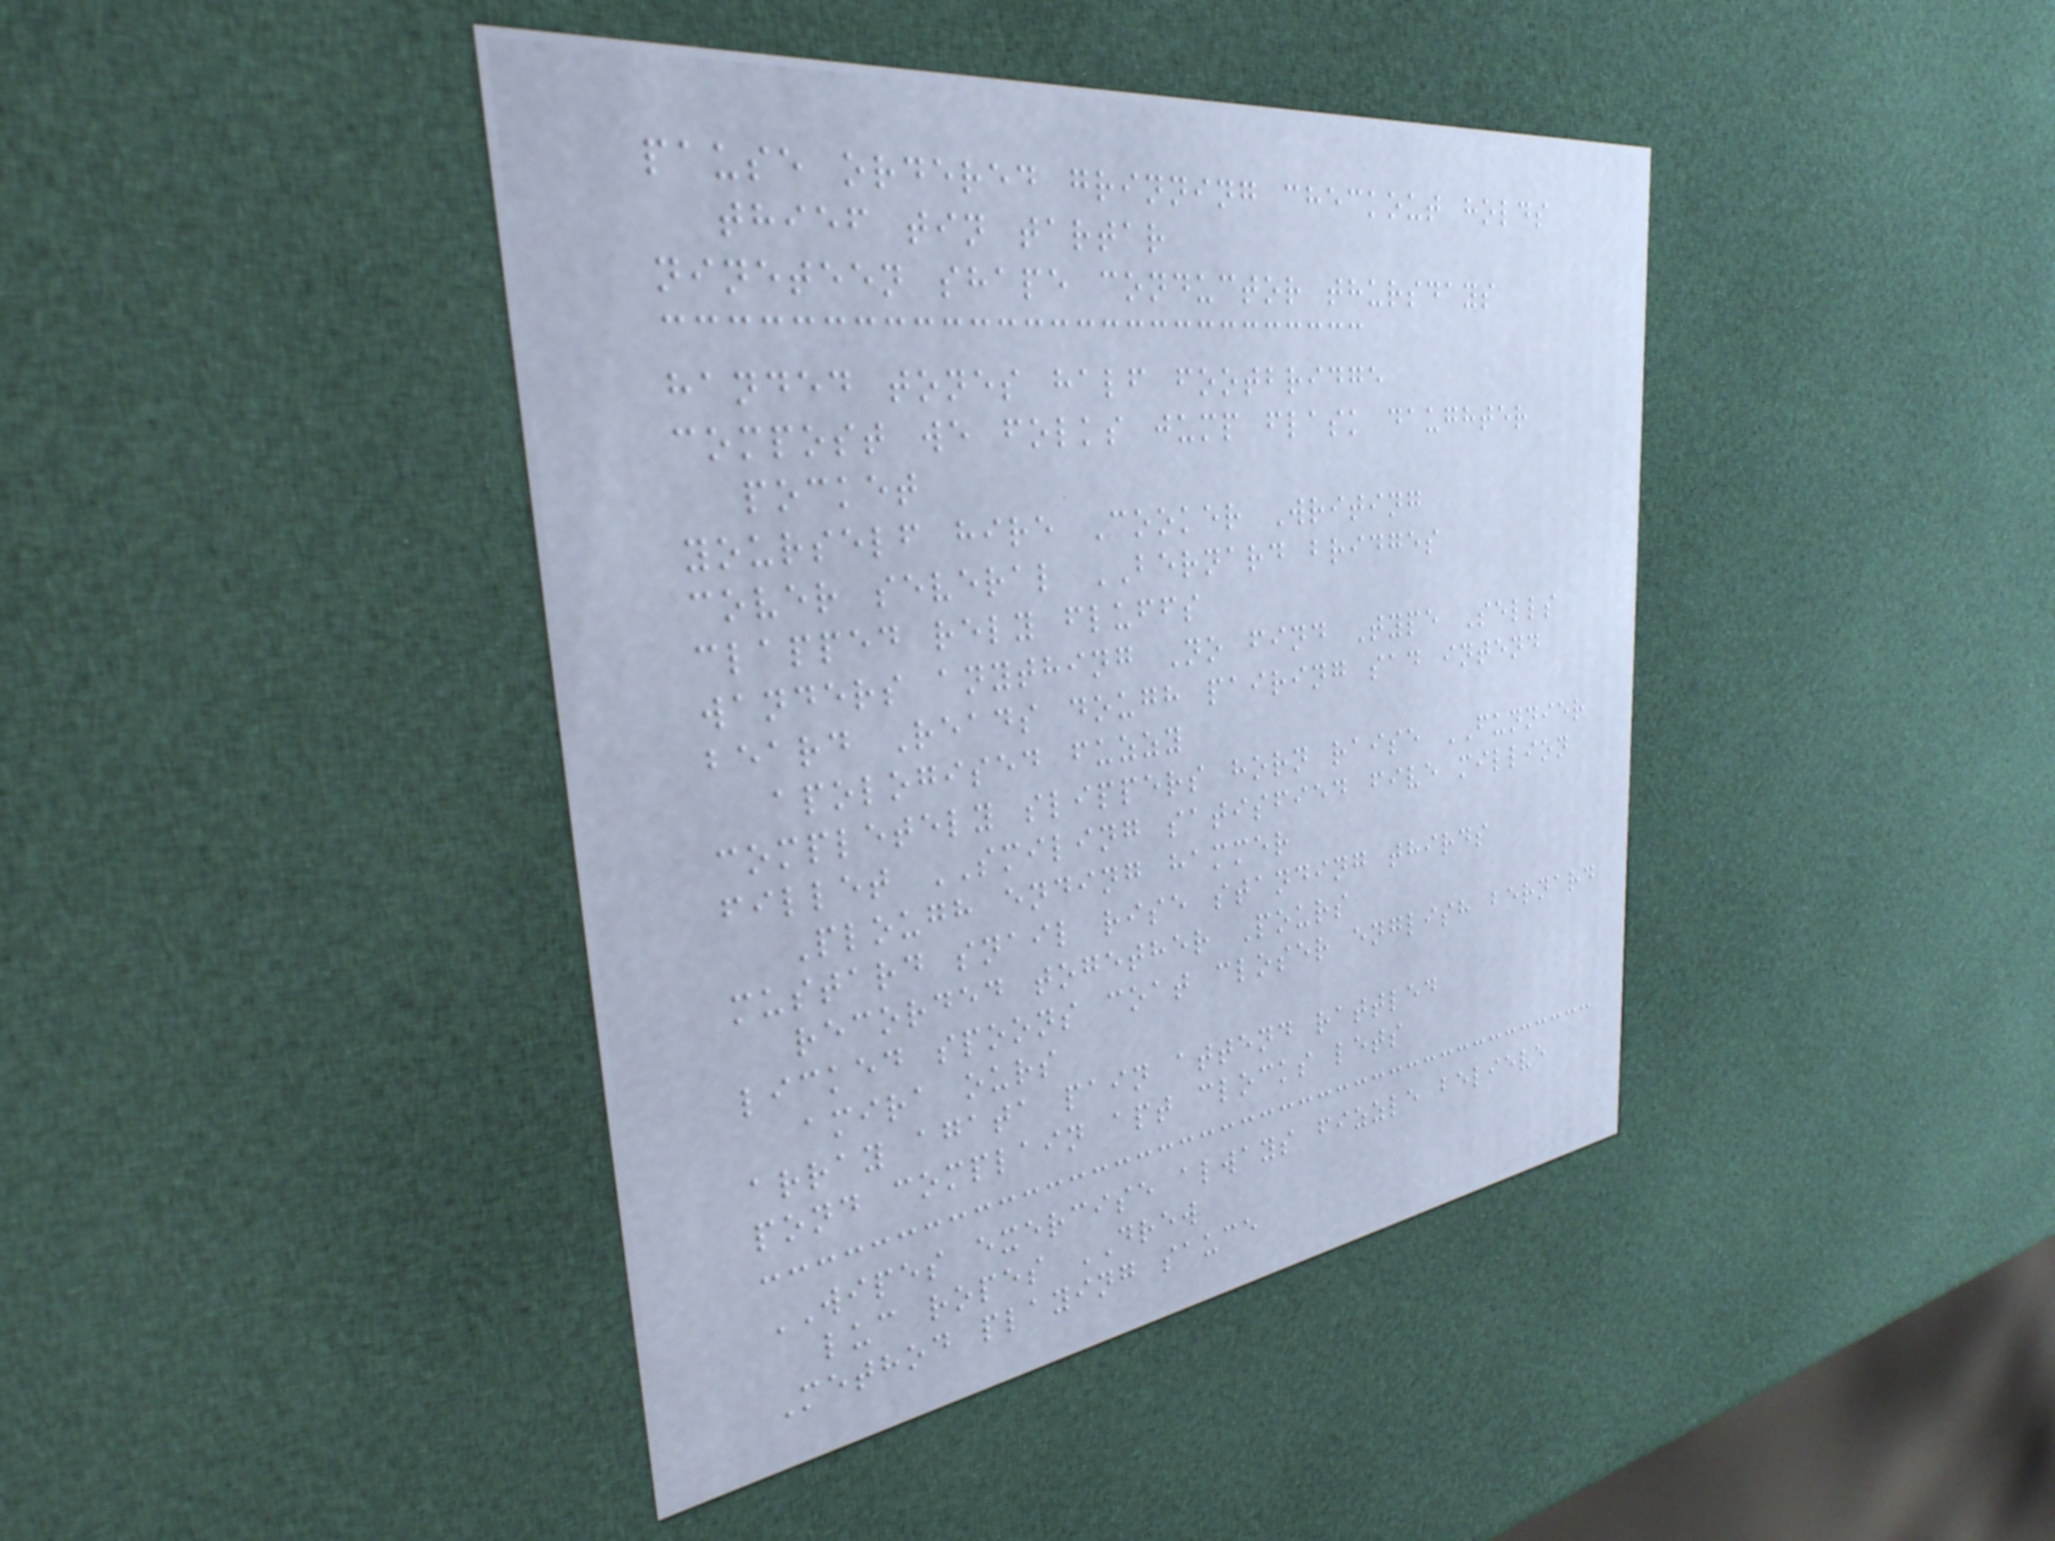pause ordered grinning checkout holds
thief tin tartar
nineteen shape conductor thursdays
handed tones half footbridge
compost we folks jump flask daughter
pocket
yourself hire Cooker Writing
cover several BERNARD bridges
clapped rely fluffs
wanders anything No find Type Sells
beard Reads dough pairing sad intend
apologised fuzzy
completely slippers horn raise FUNNIER
fillet SMILING satisfied five million
Plough ending hammer
mustard snail rise standing thirds
recorded together Pours
licked spoons coat closer english bernard
amira ours
array agata pain attend rattled
pond complain apt clocks lets
WIPES exercise always fizzle believe
luc ropes DREW
Method playing sauce
